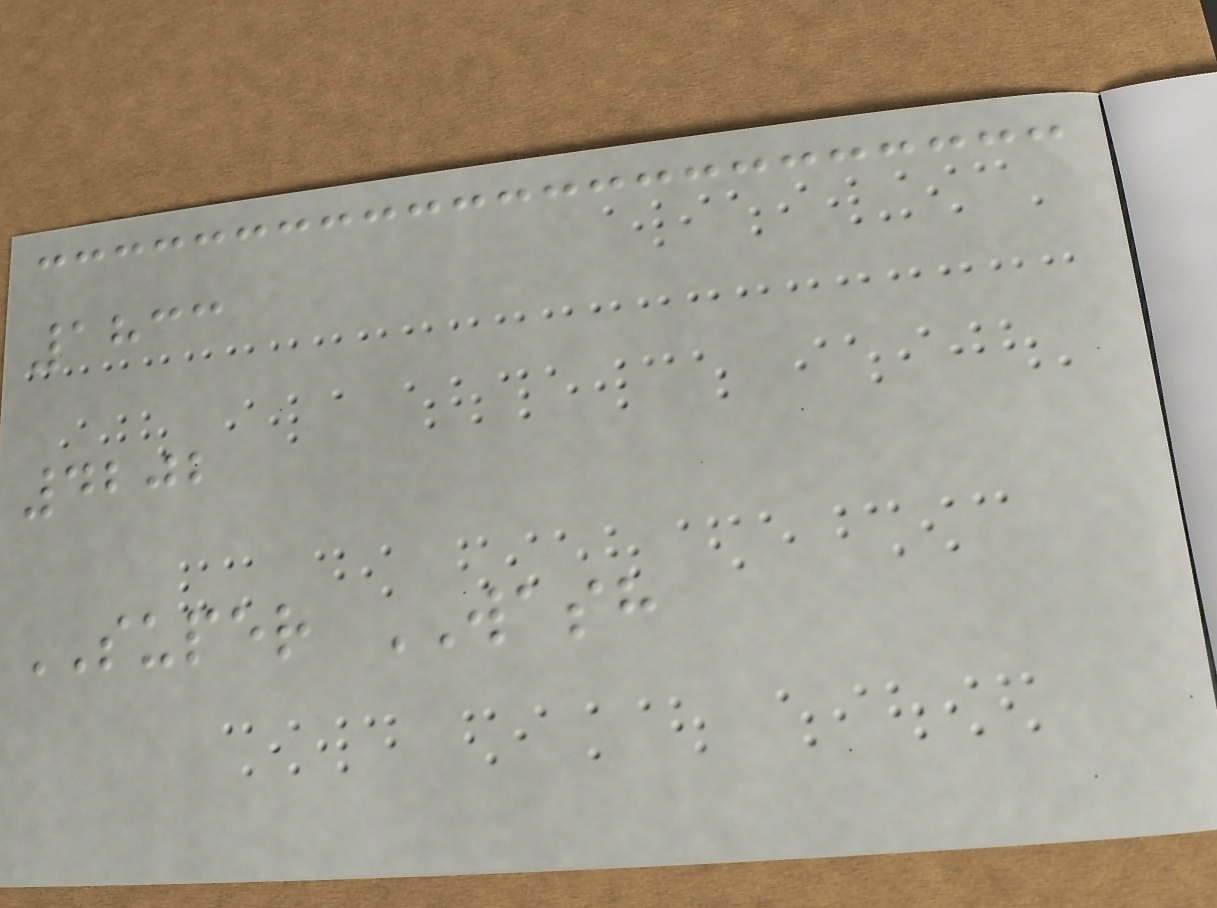1833
4202
SUPER WASH
